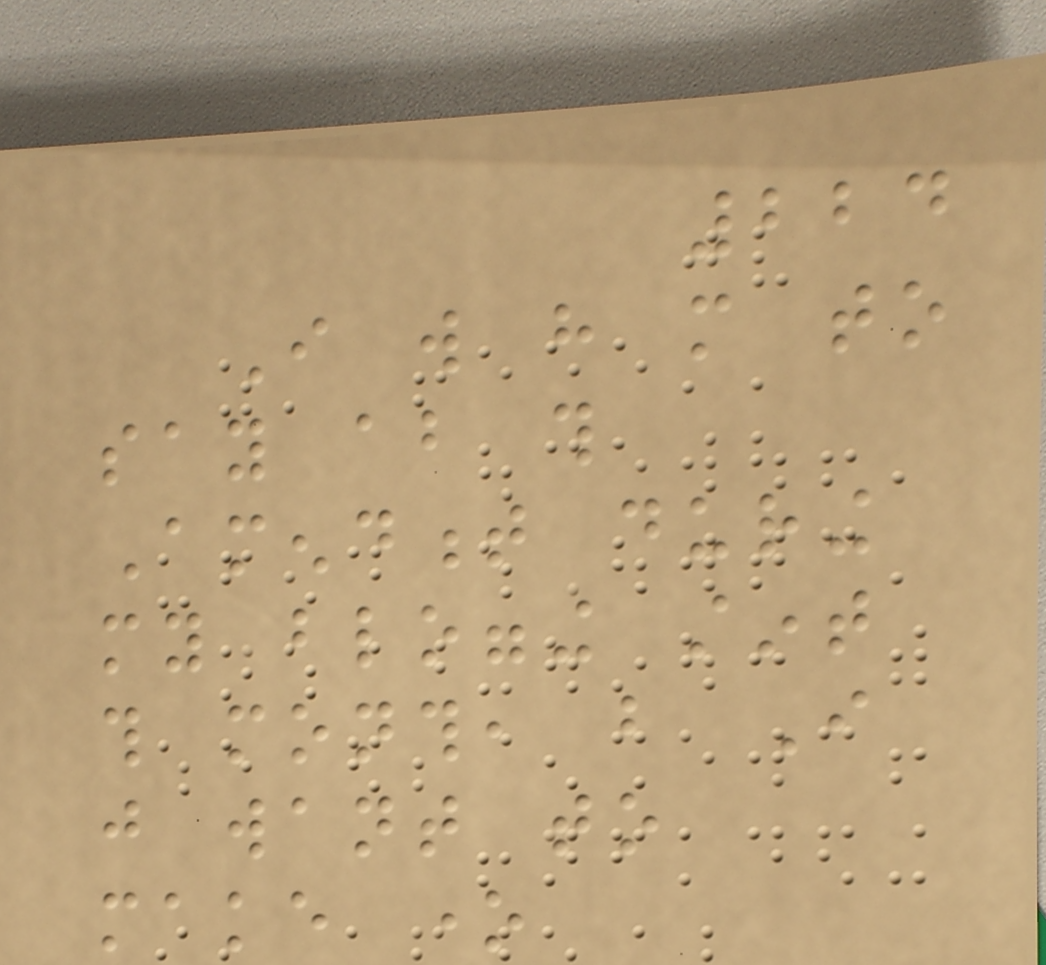224
I will have more to
say about this
Amendment during
my blogging stint
this month, but I
just want to
make one
